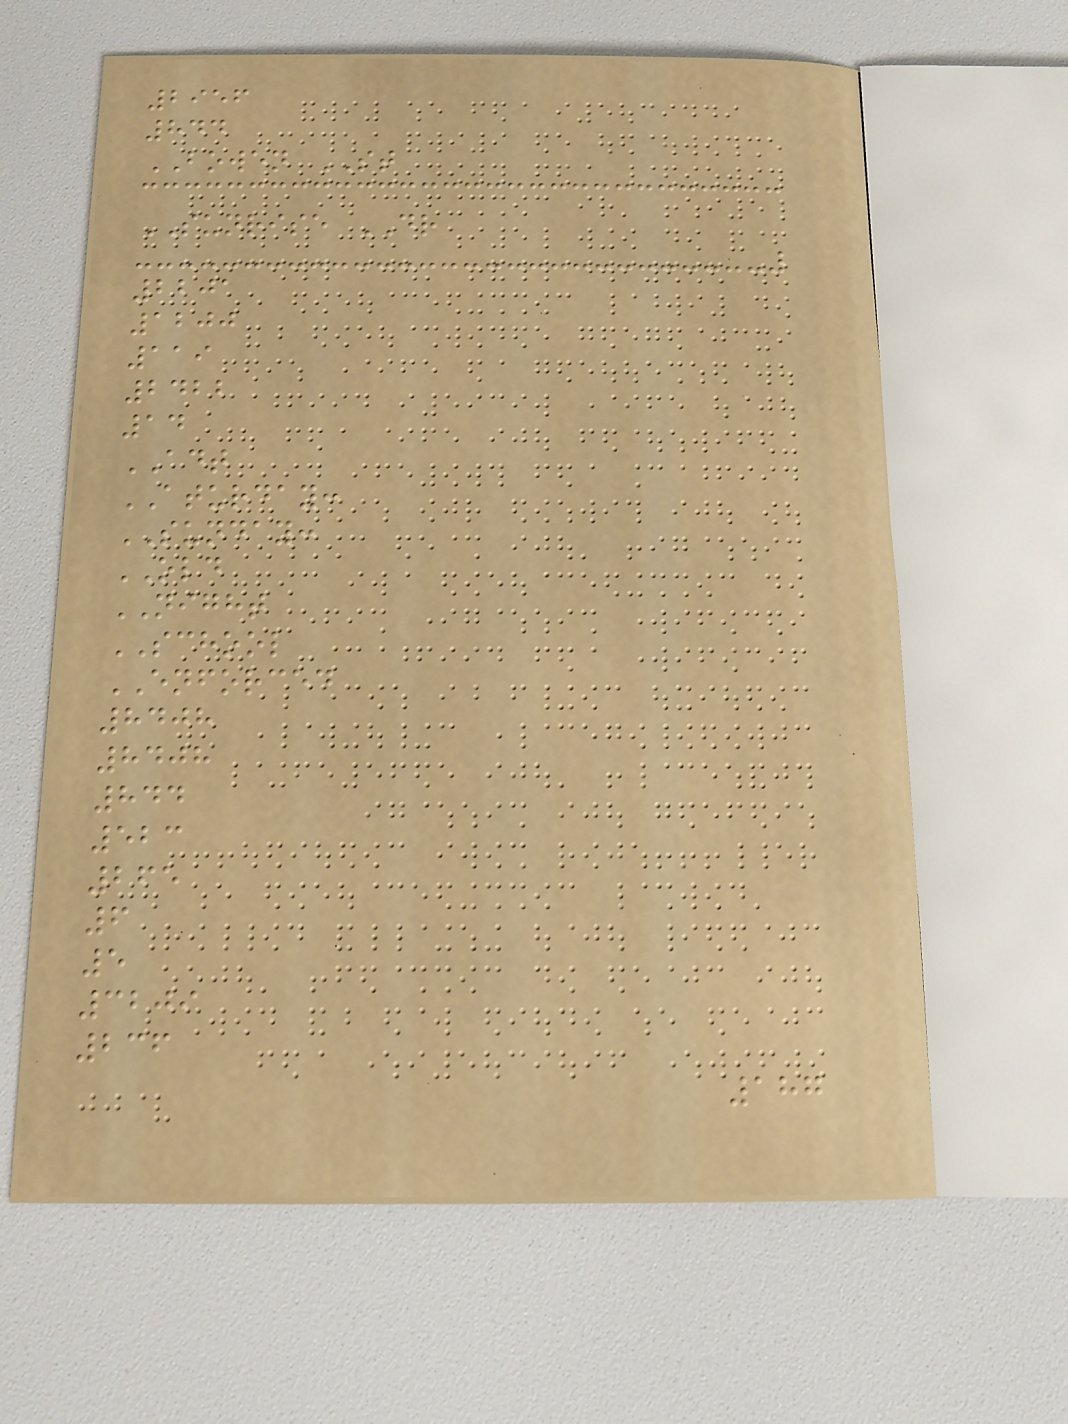2956
844
BOWEN ST
SUNRISE DR
2201
1200
119
2422
14
ADT
ATURDAY:
SUNDAY:
OLD
NIGHT
SCHOOL
ENFORCED
8408
8408
844
523
265
6
5
3209
236
187
